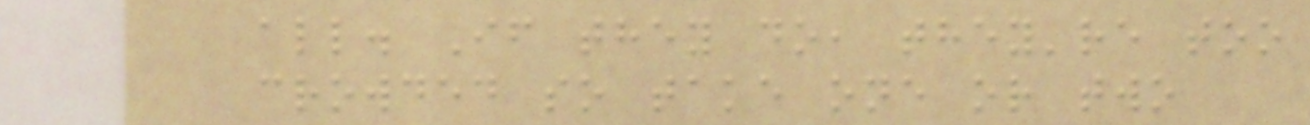all. If they do, they're too
crowded so take one or two
